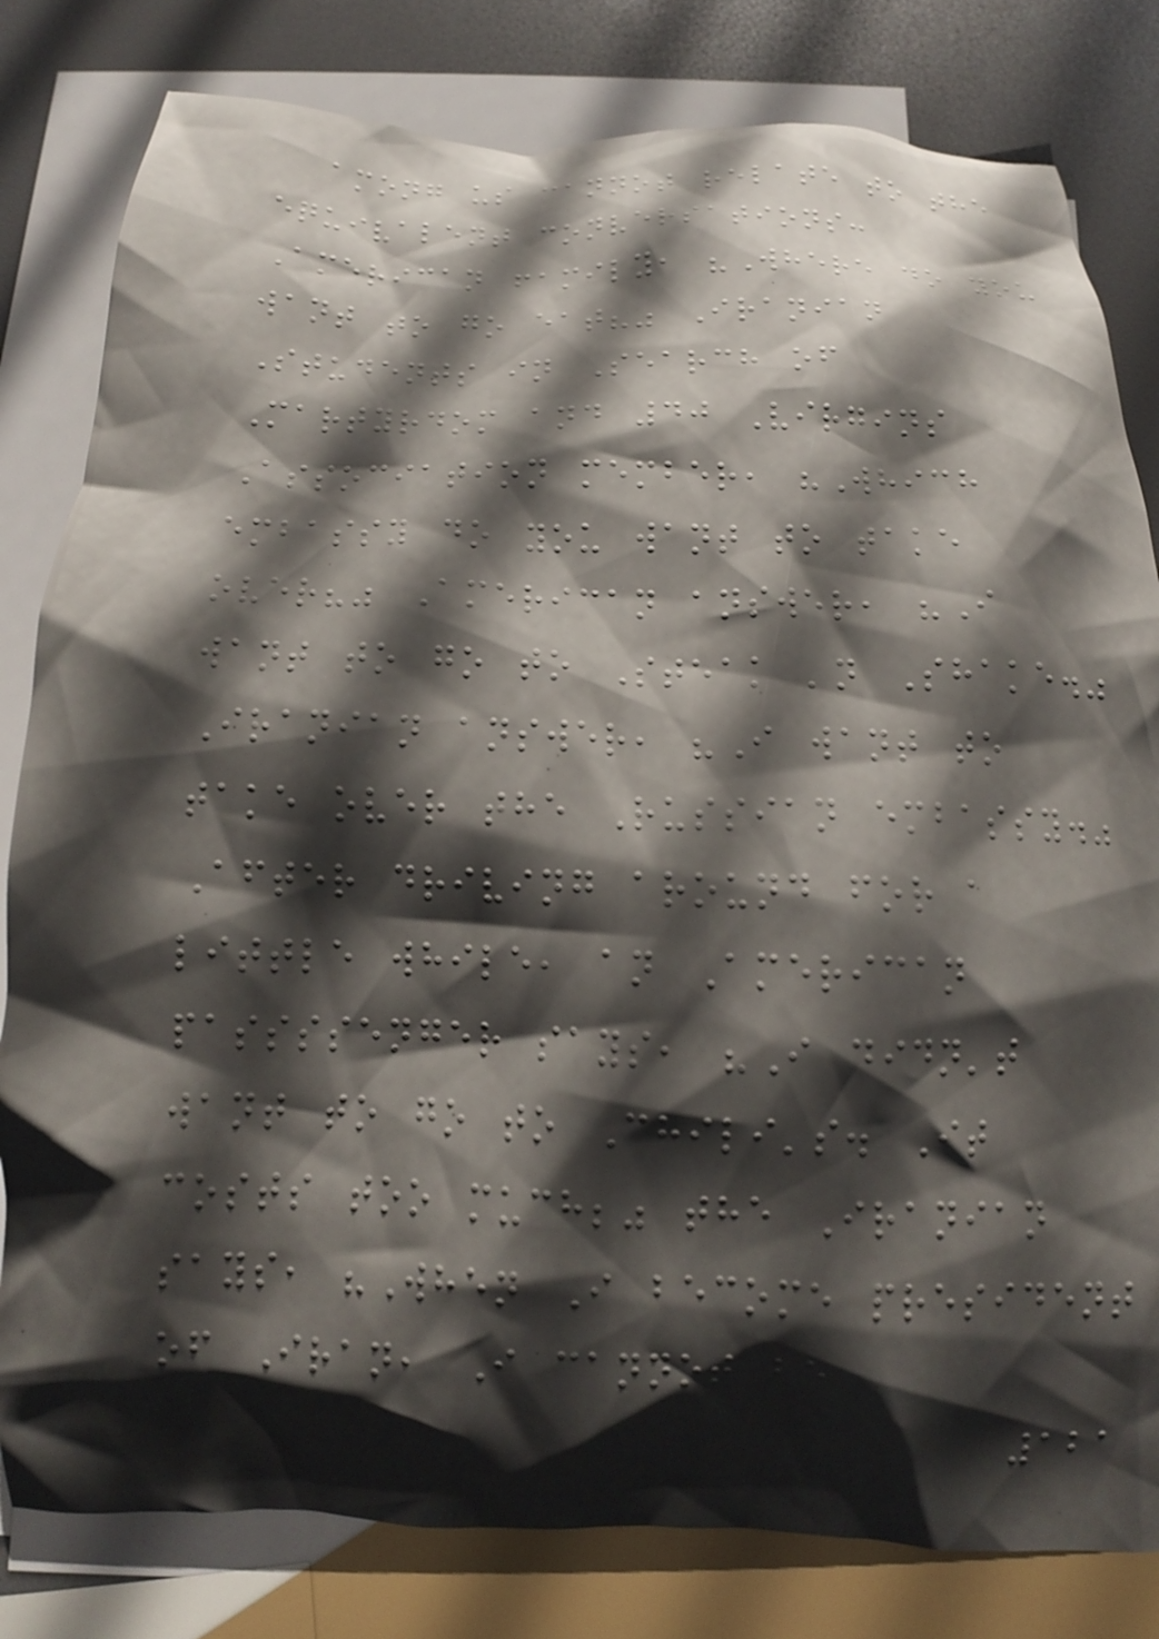among us cannot relate to the
equivalent conversations:
American family, "Where do you
want to go eat?" Iranian
Students in Search of
Martyrdom and 40 Virgins
Association member, "Which
embassy do you want to take
over?" American answer, "I
want to go to Steak 'n Shake."
Iranian answer, "I want to
take over the Russian embassy."
After driving around for a
little while, an American
passssenger says, "I didn't
want to go to Chili's. It
costs too much;" the Iranian
says, "When I become president
of Iran, I cannot be
121
